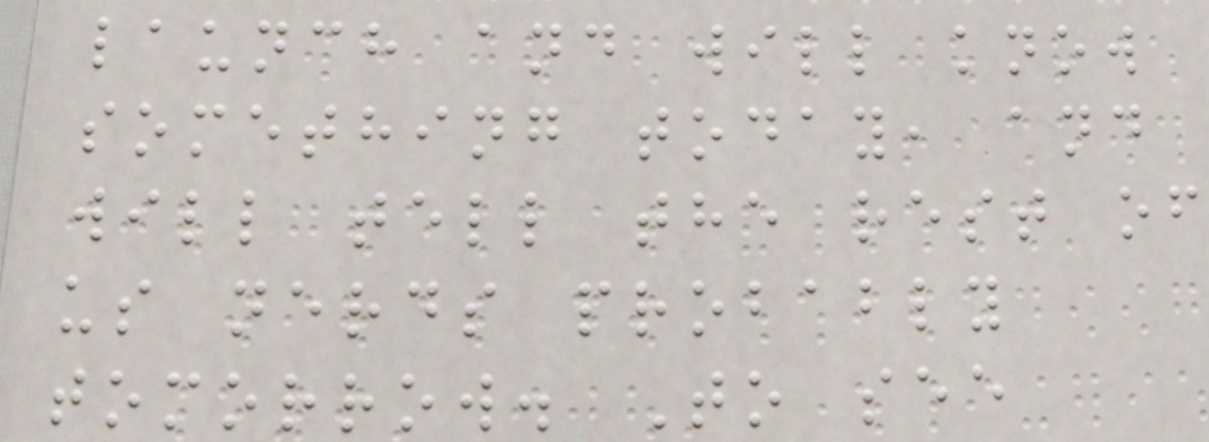launch and will know
something today, and
will tell the rest of
us nerds probably
tomorrow. To see
